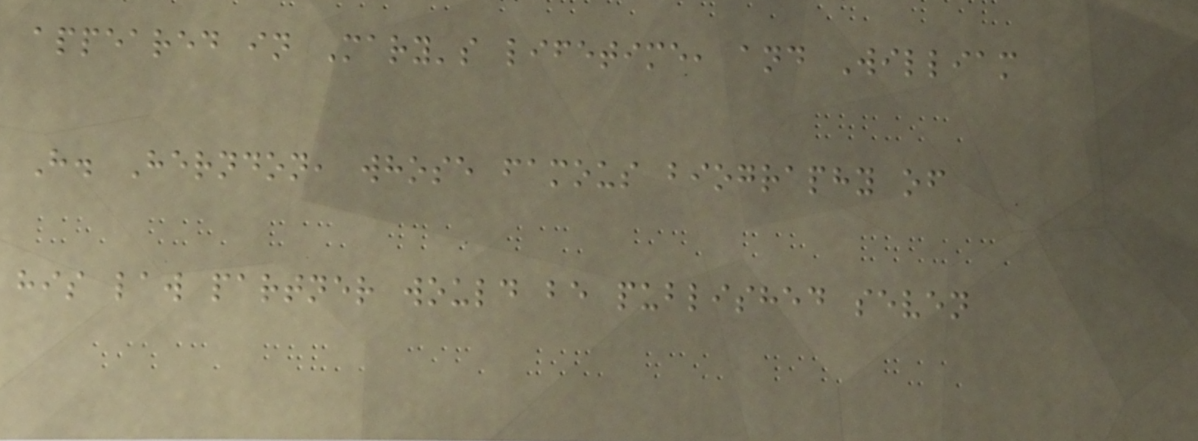appeared in Mary's lifetime, and William
H. Herndon, whose famous biography of
his law partner would be published seven
